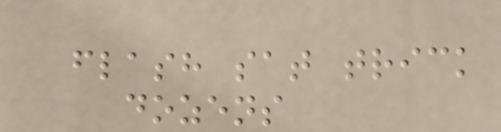flash sat trick
dozens
